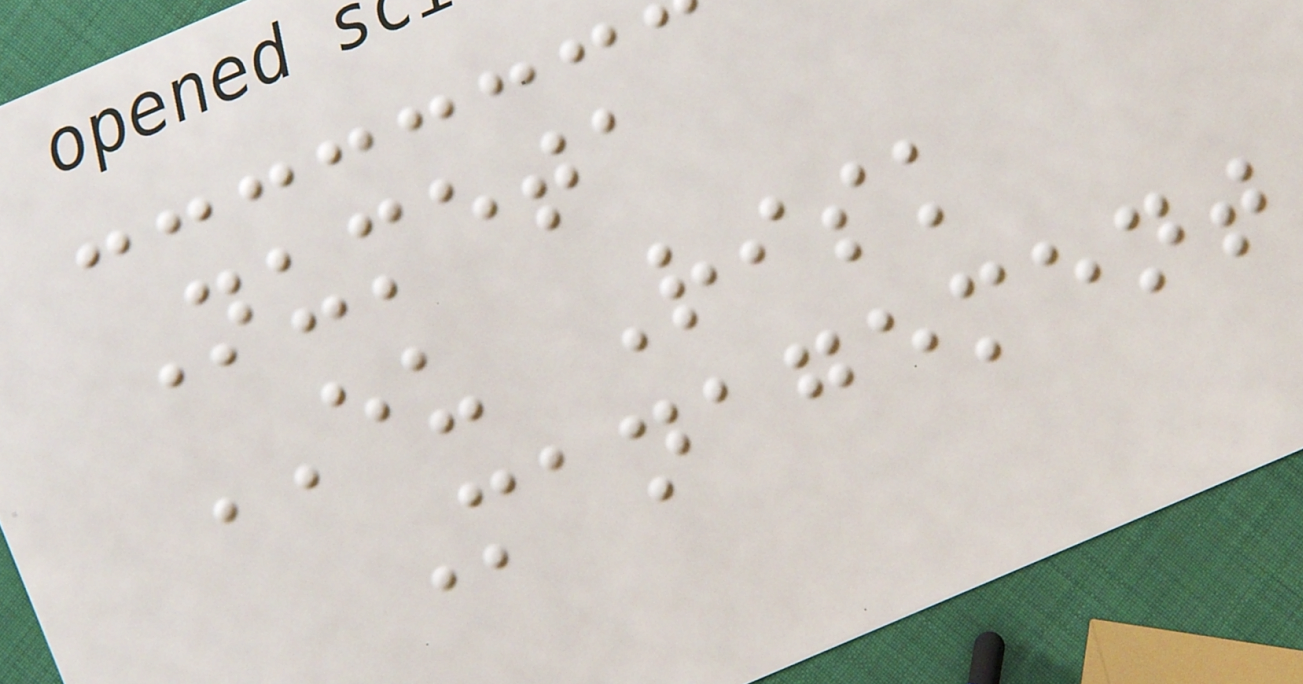Numeta
EU Risk
Management
